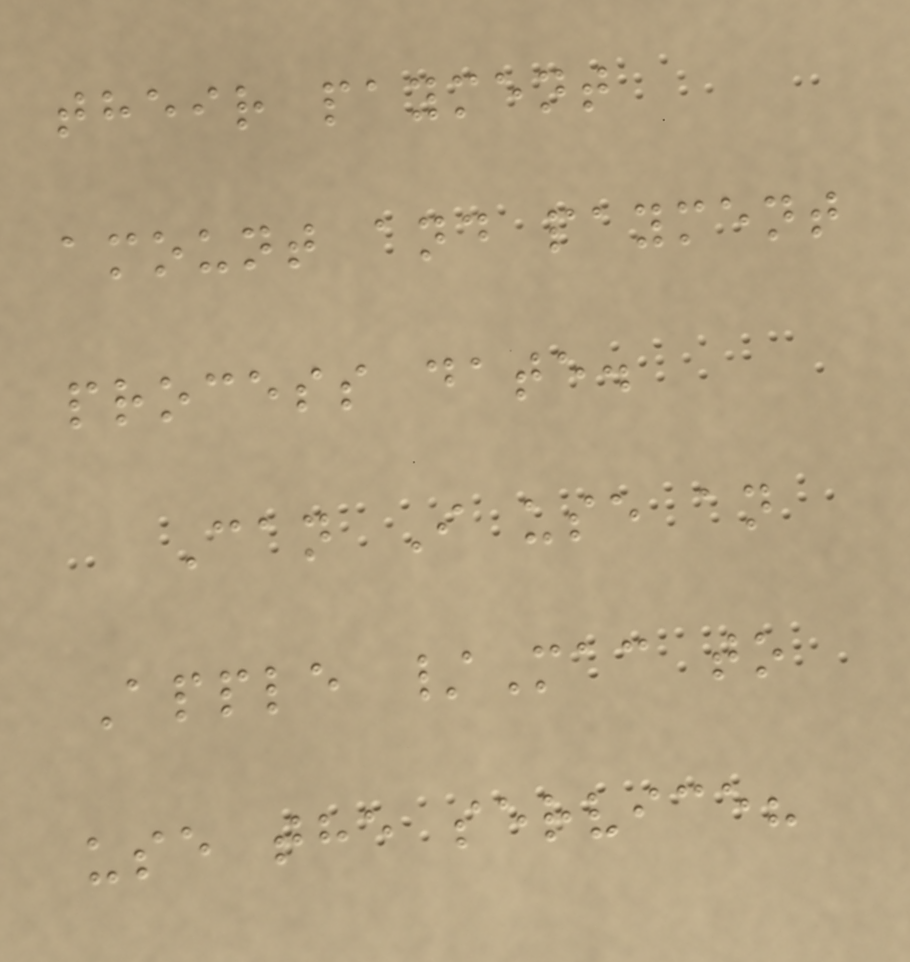their payment
amount and payment
process date.
Can I use an
Apple /Mac to
use the service?
